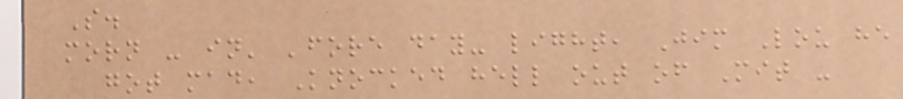S.
morn - in' 'fore day- light, Jim Lou he
got mad, Knocked hell out of Mit -
